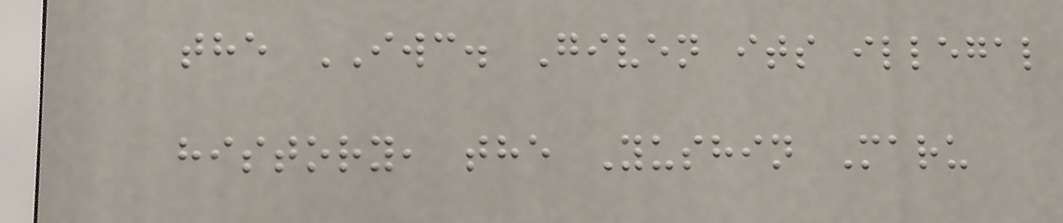the IWC. Given its illegal
history, the Yushin Maru
